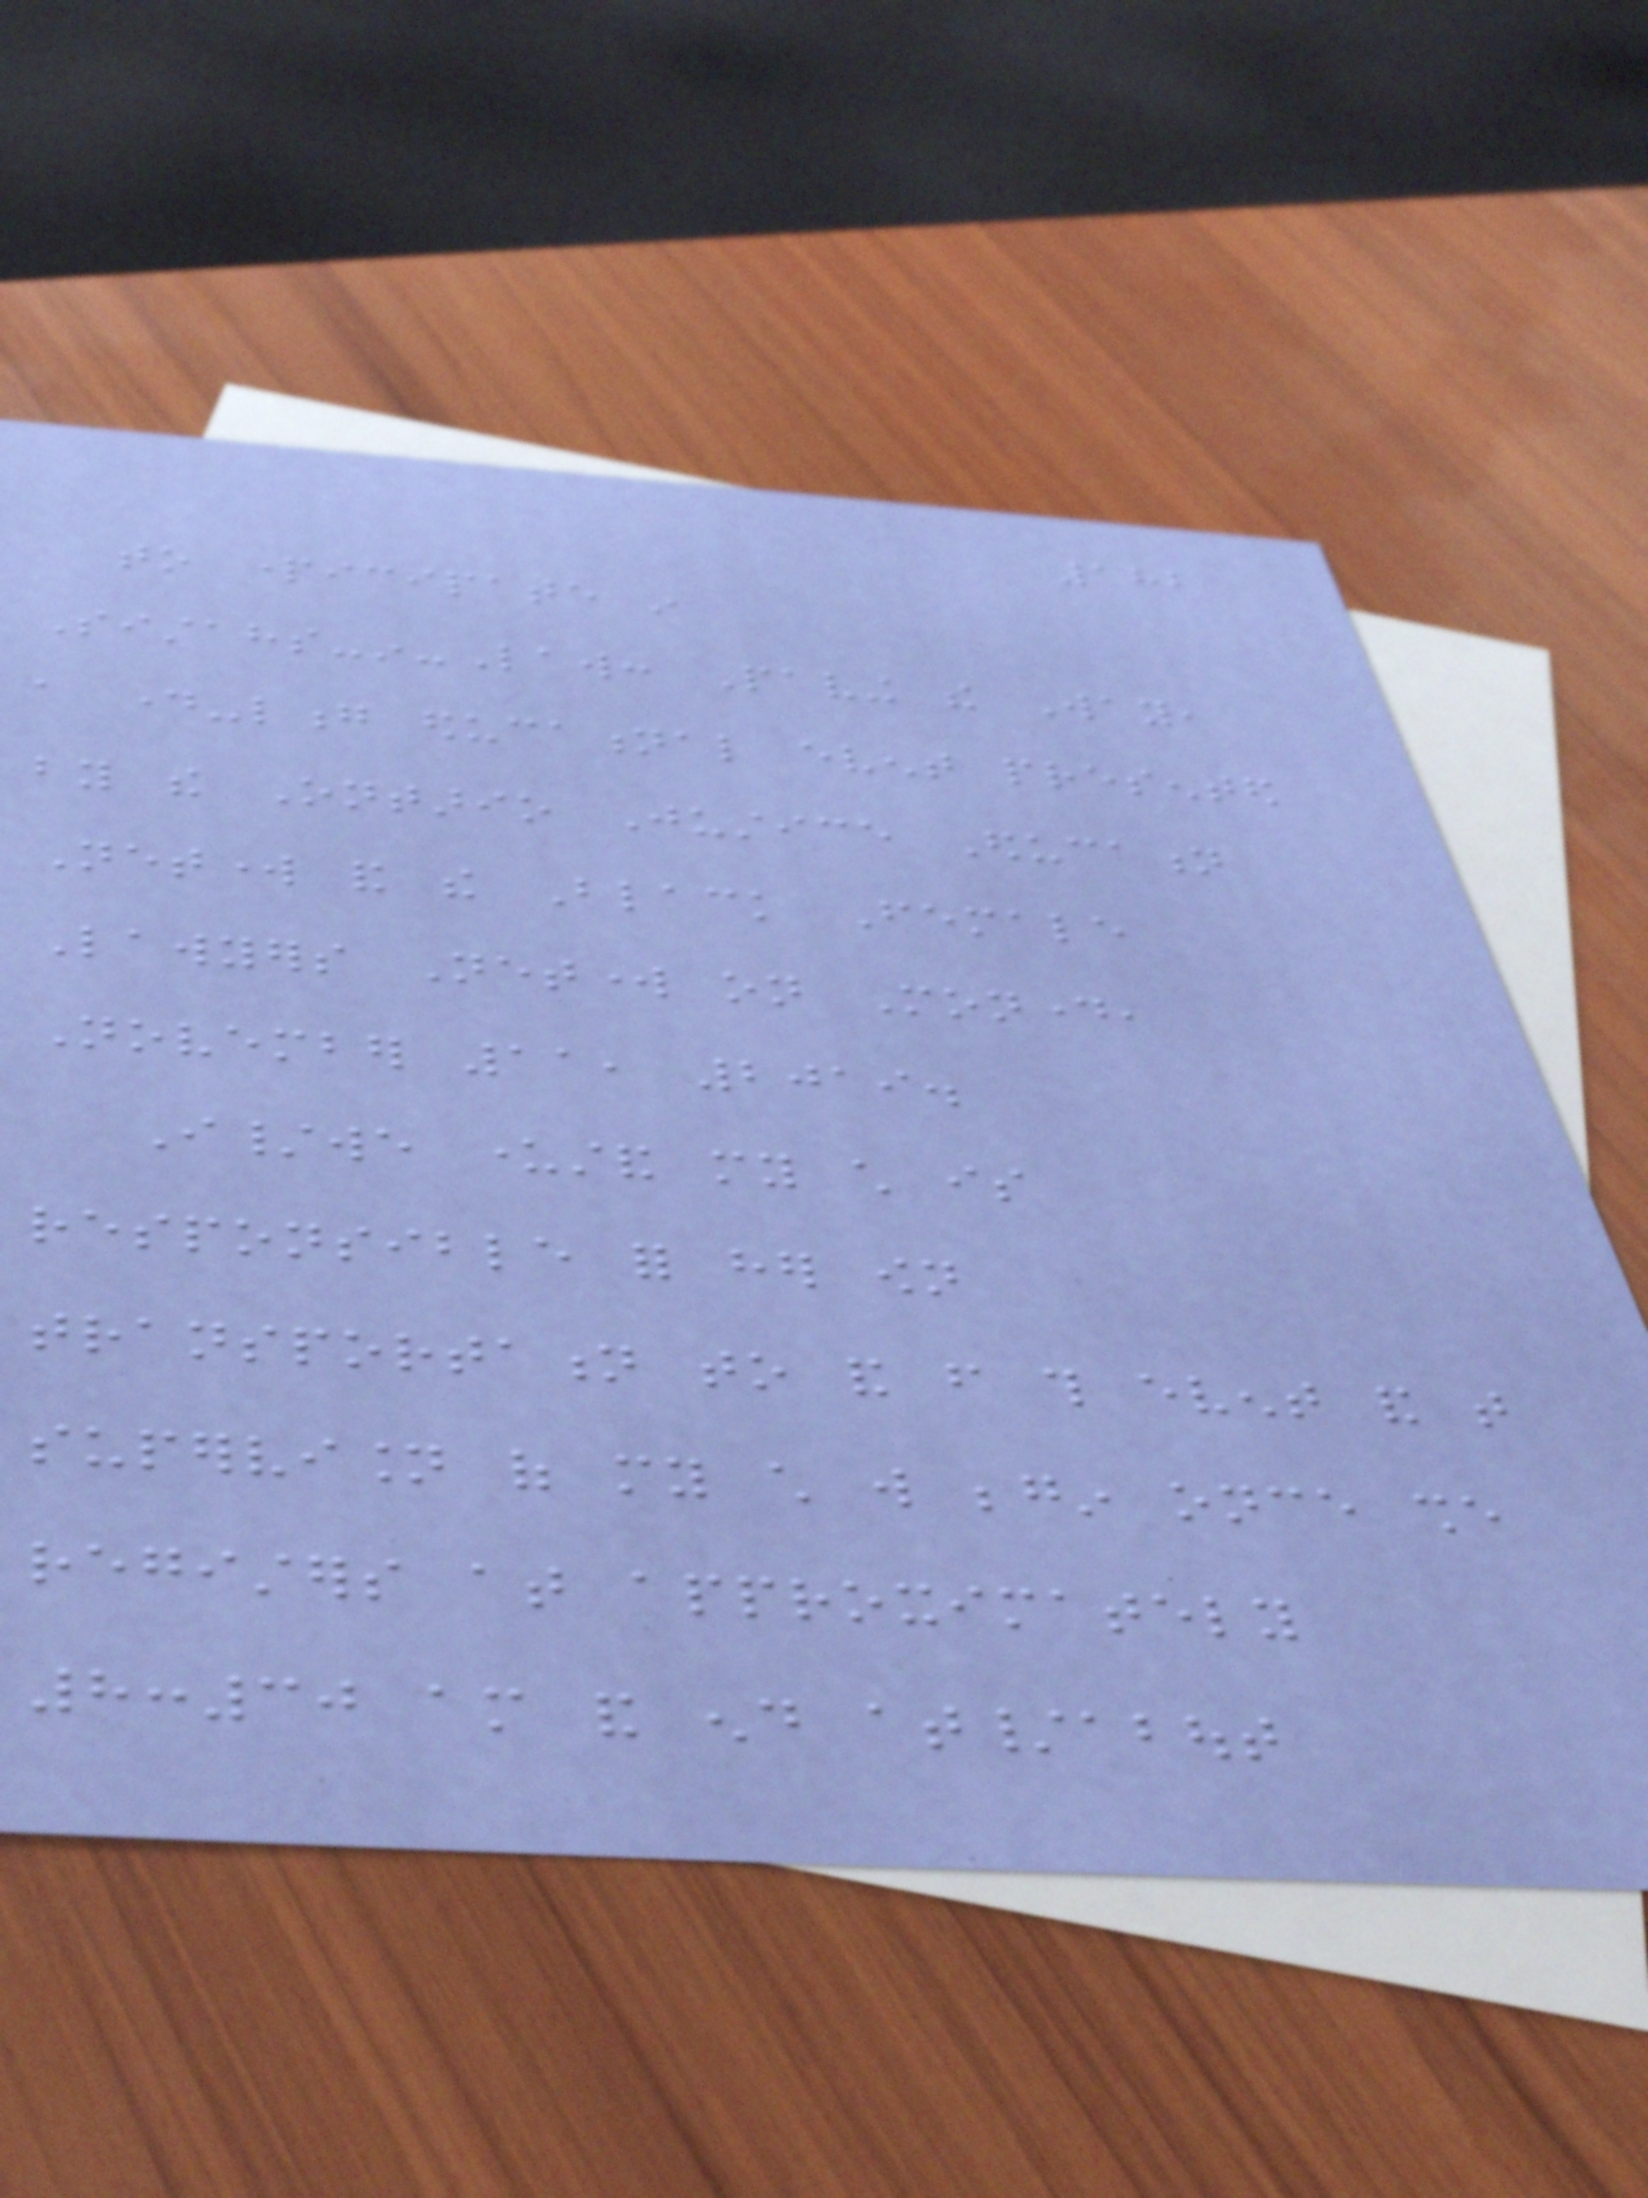182
to participate in
Sistahs-in-Law: Paving the Way,
a day-long educational event presented
by the Ontario Justice Education
Network and the Black Female
Lawyers Network on Monday,
November 11, 2019.
I/we understand my child is
responsible for her own
transportation to and from this event and that
supervision of my child will begin once she
registers at approximately
8:30 am and end at/about
